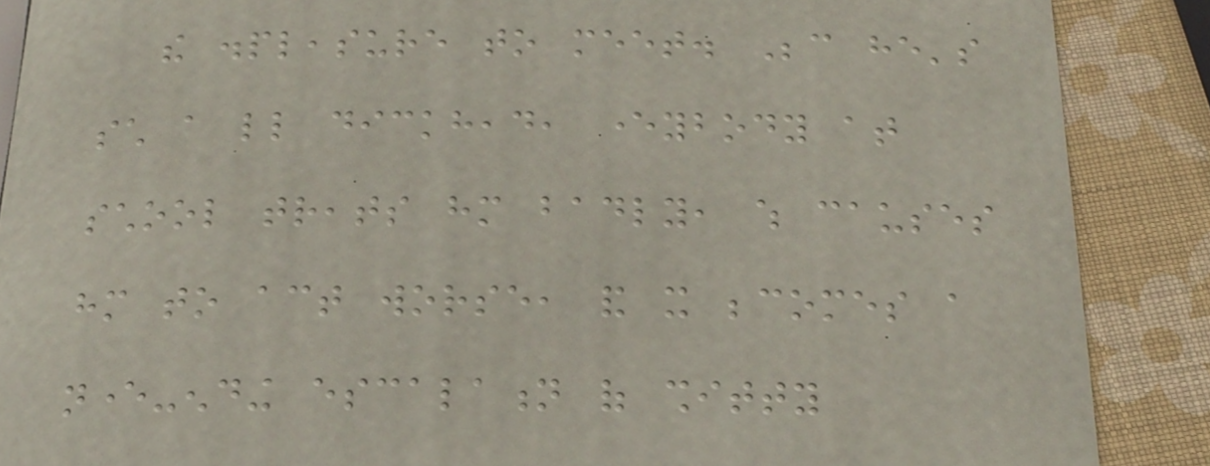the displeasure to meet. Because he's
such a little dickhead, everybody at
school treats him badly, which causes
him to act worse, and it becomes a
never-ending escalation of shitty
